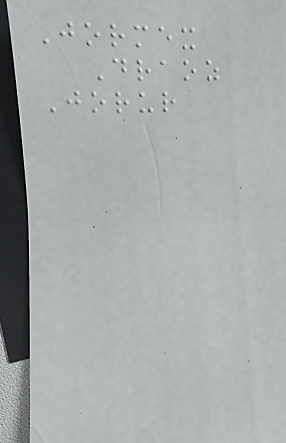Jormex
Draoz
Jorur
